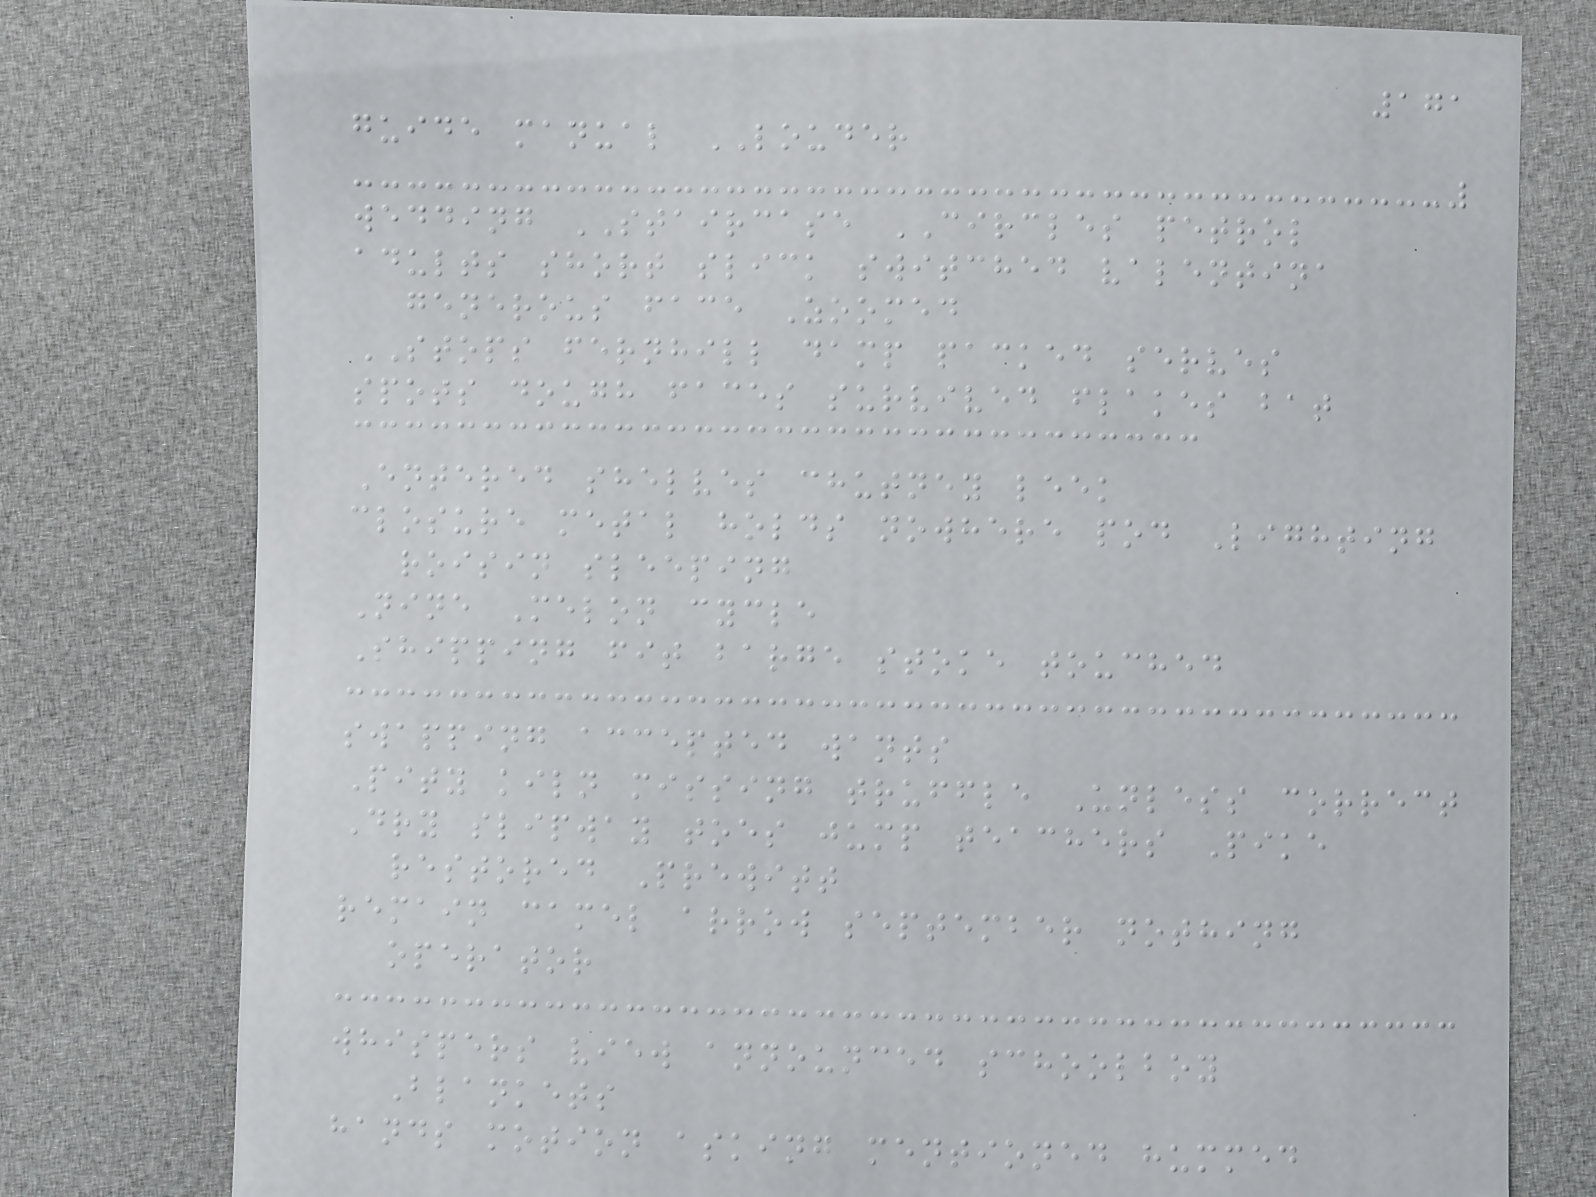171
guide manual LOUDER
wedding STAIRCASE CIRCLES petrol
adults short slick switched valentina
generous face Zoomed
STOPS fernhill damp packed serves
spots dough faces survived flakes bat
Entered shelves chutney leek
closure metal holds nowhere pod Lighting
roisin sleeping
Nine Melon cycle
Shipping fit barge stoke touched
swapping accepted wants
Pity kiln missing truffle Unless correct
Dry slipway toes jump teachers Pike
restored Prewitt
remain camel arrow september nothing
operator
whispers view announced schoolboy
Blankets
hands motion asking mentioned hummed
